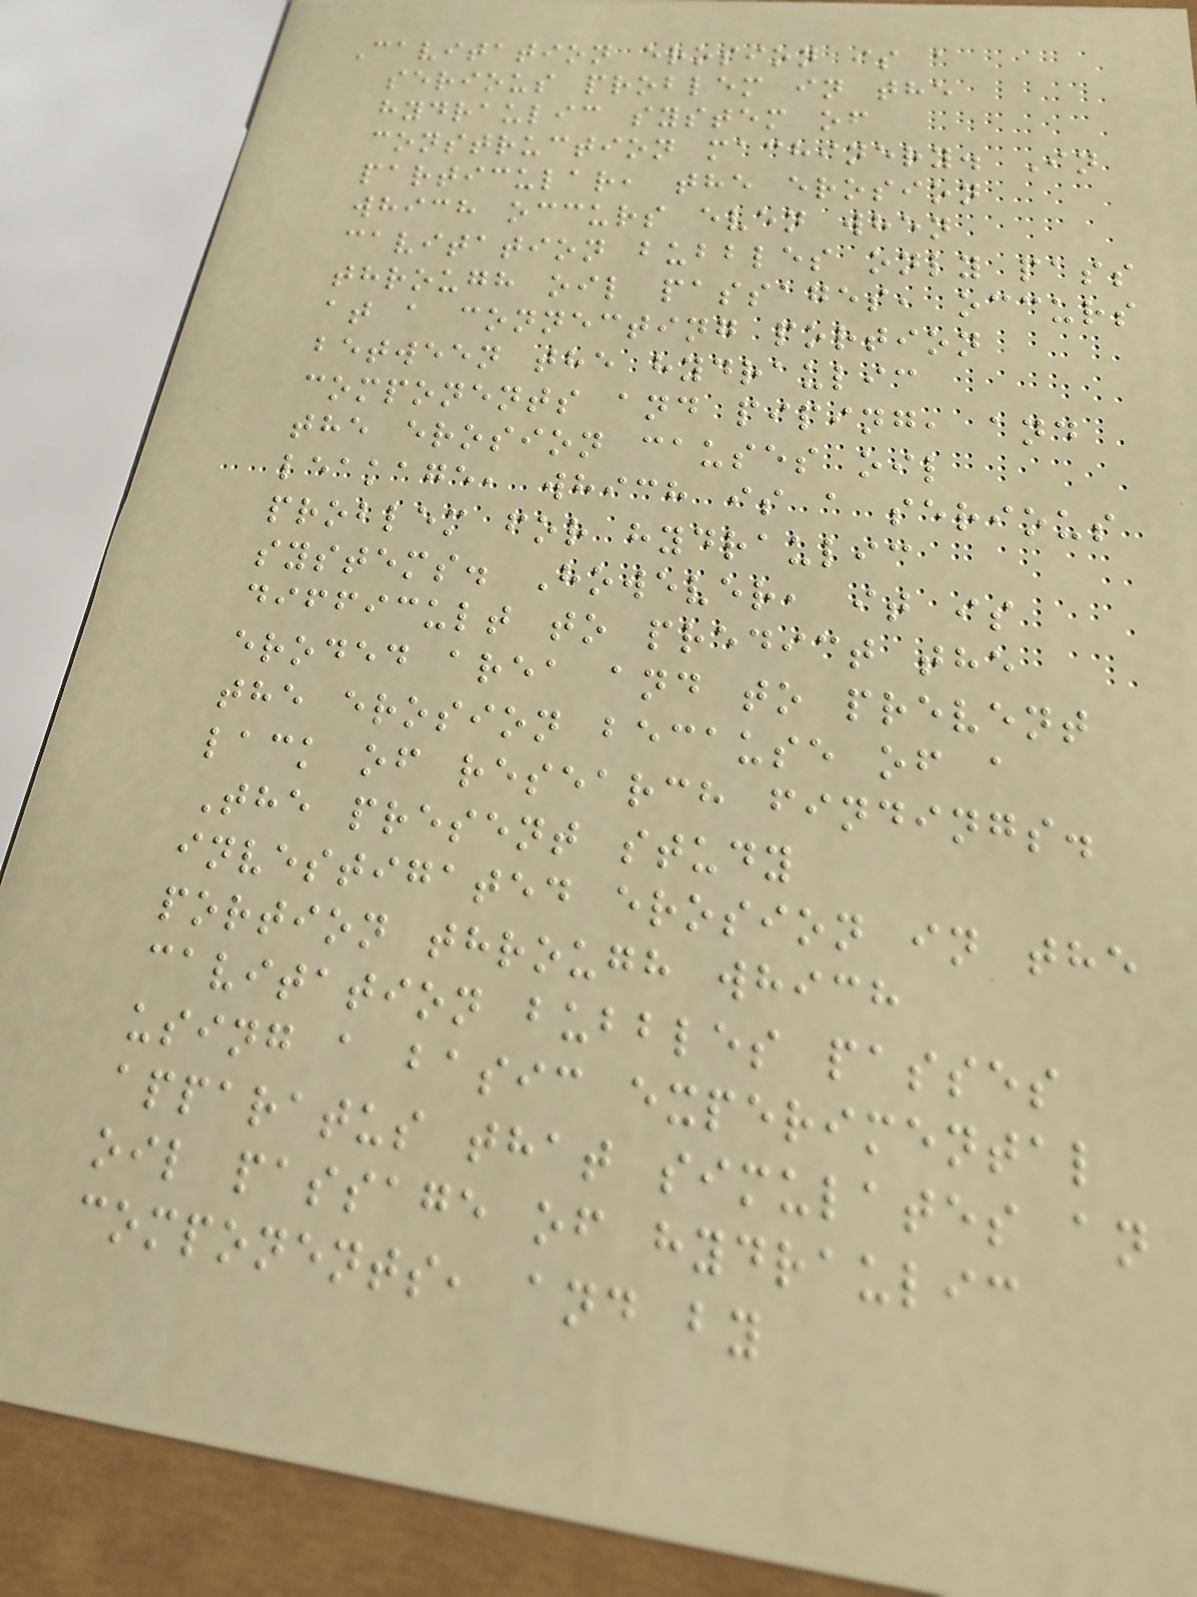Cavitation erosion is a
serious problem in the
hydraulic system of
construction machinery. In
particular, the erosion
which occurs even when
cavitation bubbles only pass
through oil passages, occurs
at a connecting portion
between the hydraulic
components and piping, and
the erosion causes oil
leakage, which is a serious
problem for hydraulic
systems. However, it is
difficult to predict the
eroded area and to prevent
the erosion because of a
lack of research findings.
The present study
investigated erosion in the
portion through which
cavitation bubbles passes
using a basic experimental
apparatus that simulates an
oil passage of hydraulic
components, and by
